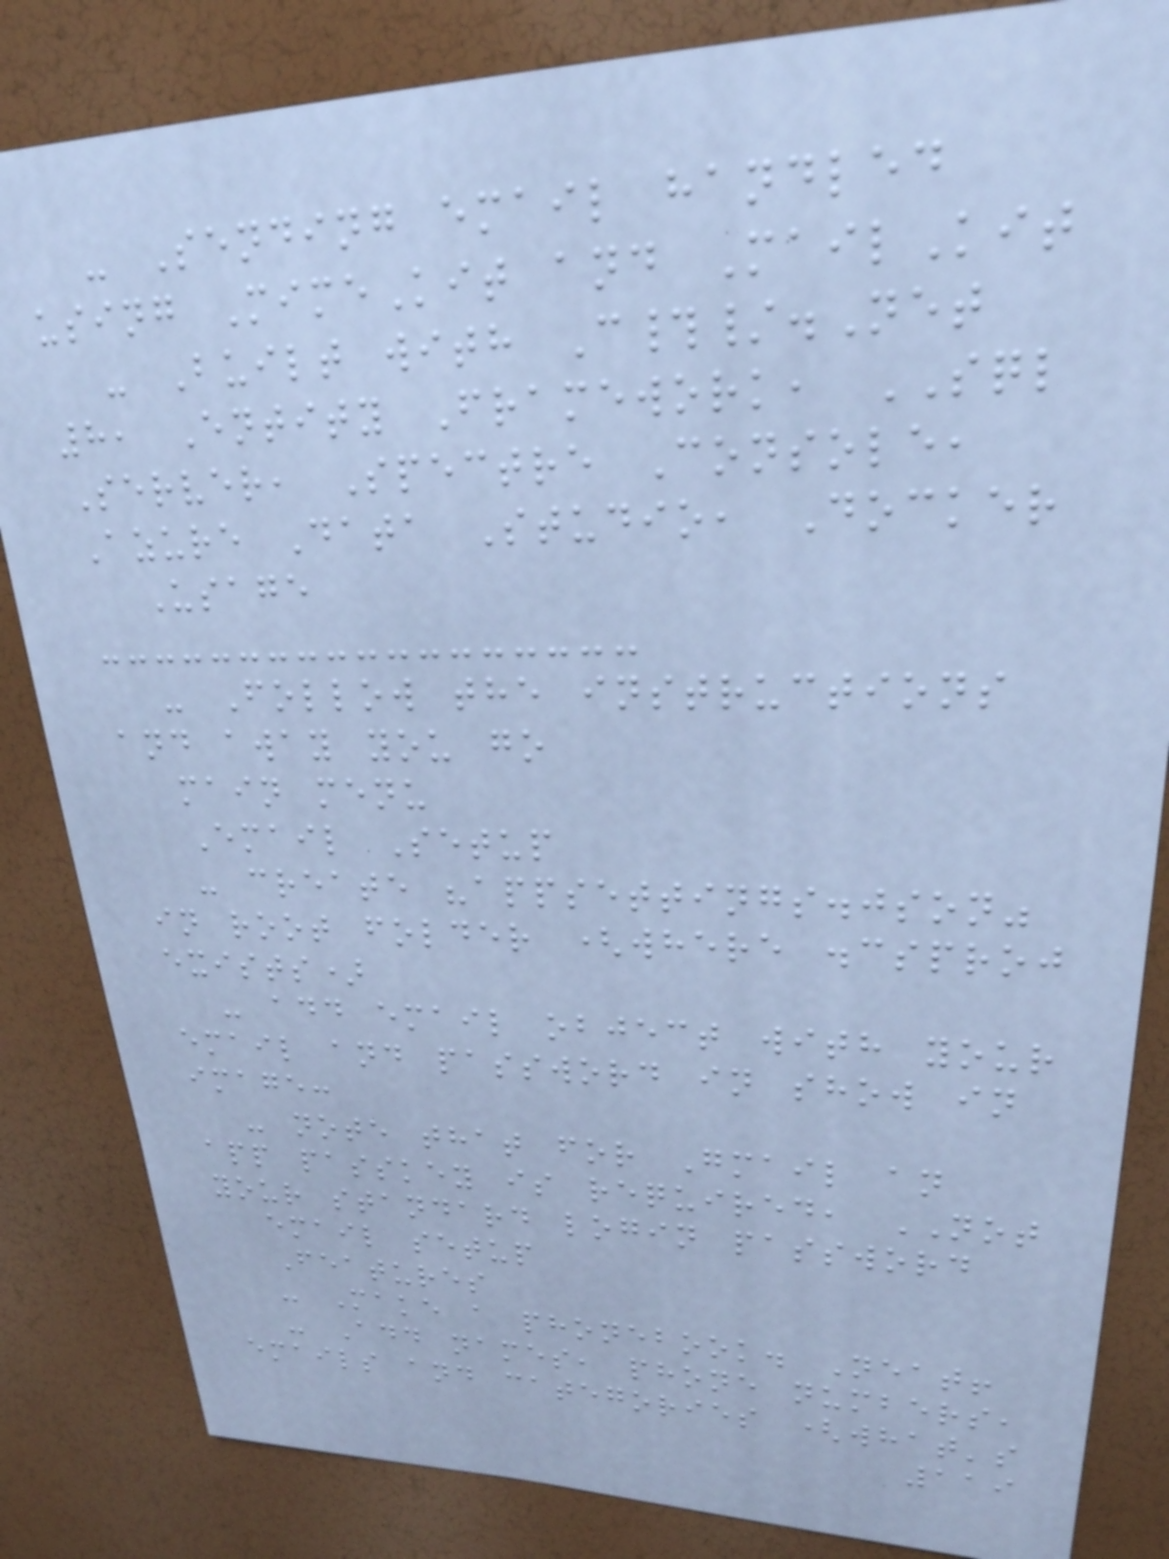- Sending email handled
using MimeKit and MailKit
- Built with C#/.Net
8, Entity Framework, SQL
Server, Spectre Console,
Azure Data Studio, Docker
Usage
- Follow the instructions
and away you go
main menu
Email Setup
- create "appsettings.json"
in root folder (where .csproj
exists)
- add email object with your
email and password in show in
image:
- note that for Gmail an
app passkey is required, NOT
your standard login password
email setup
Features
- Make a phonebook. Neat!
- Add names, phone numbers,
emails and categories (what's
119
